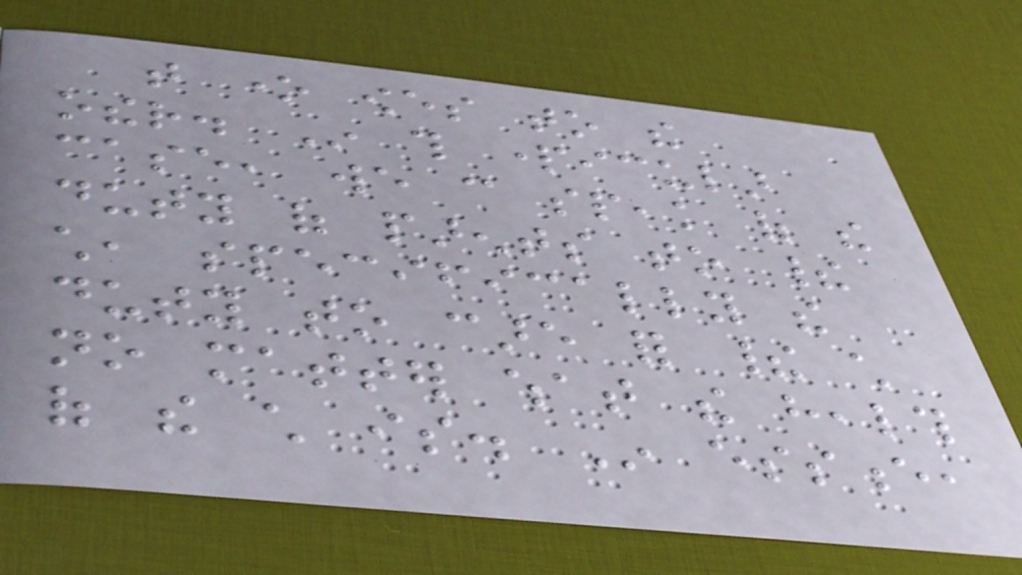that one owes to the
other. In this particular
case, we can speak of the
duty of parents to their
child, specifically the
duty to care for their child
no matter what the health
of the child is. In essence,
